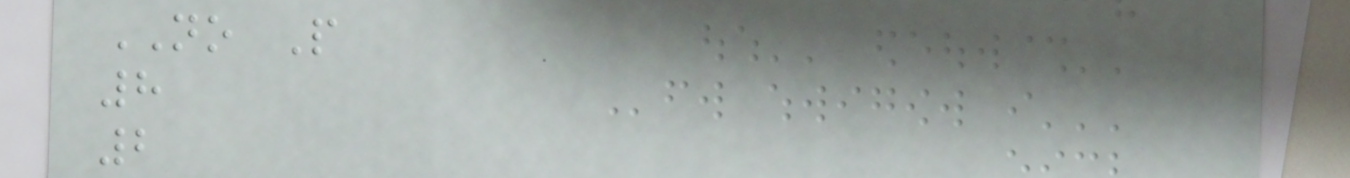NO P
8
2
